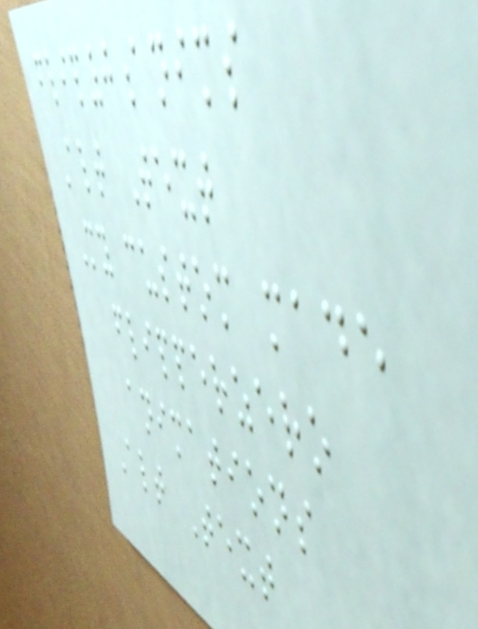flip0anims
Alt Text
My custom made
flipperzero
animations
Alt Text
